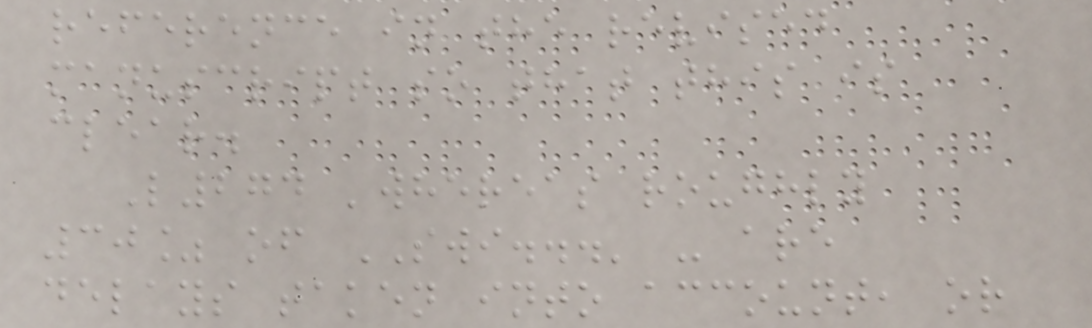reference in the revised
manuscript so that this is
clear.
L274 'whereas roughly
30% of SWI...' - are
delays taken into account, or
